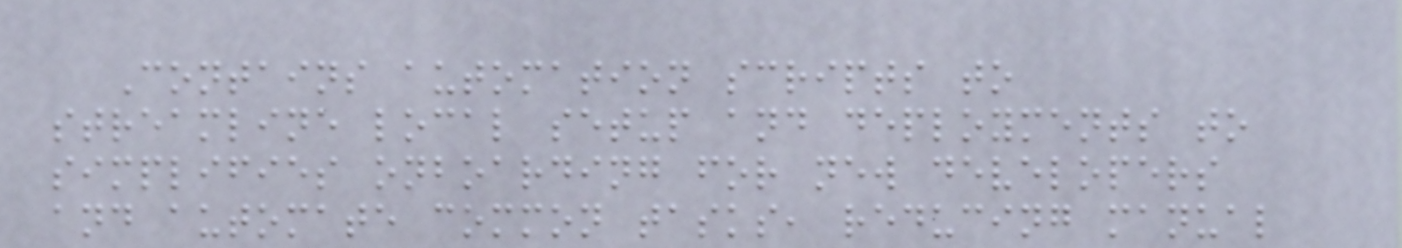Contains automation scripts to
streamline local setup and deployments to
simplifies onboarding for new developers
and automate common tasks, reducing manual
